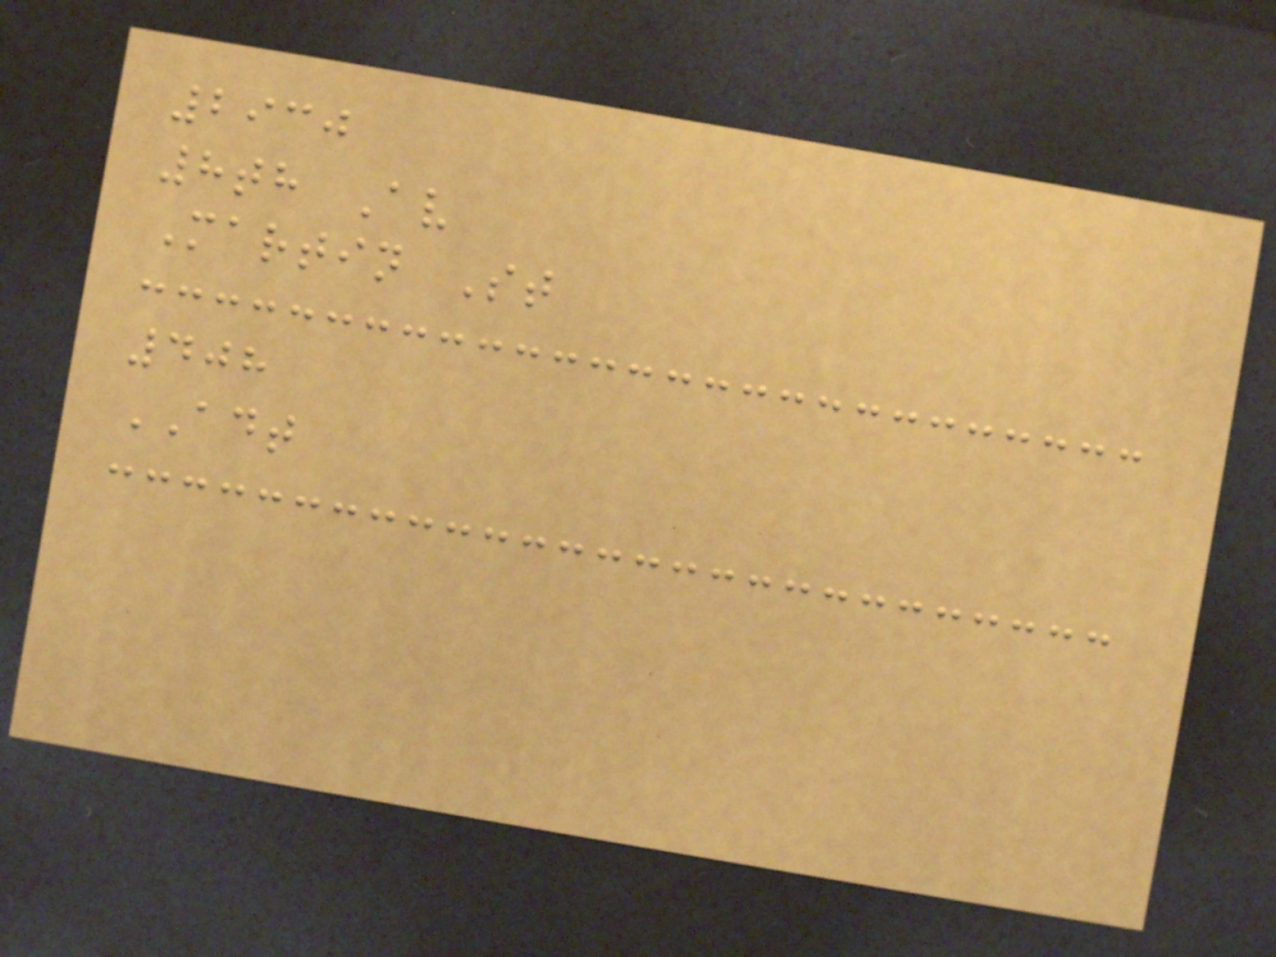2930
8th Av
Martin St
408
ADT
